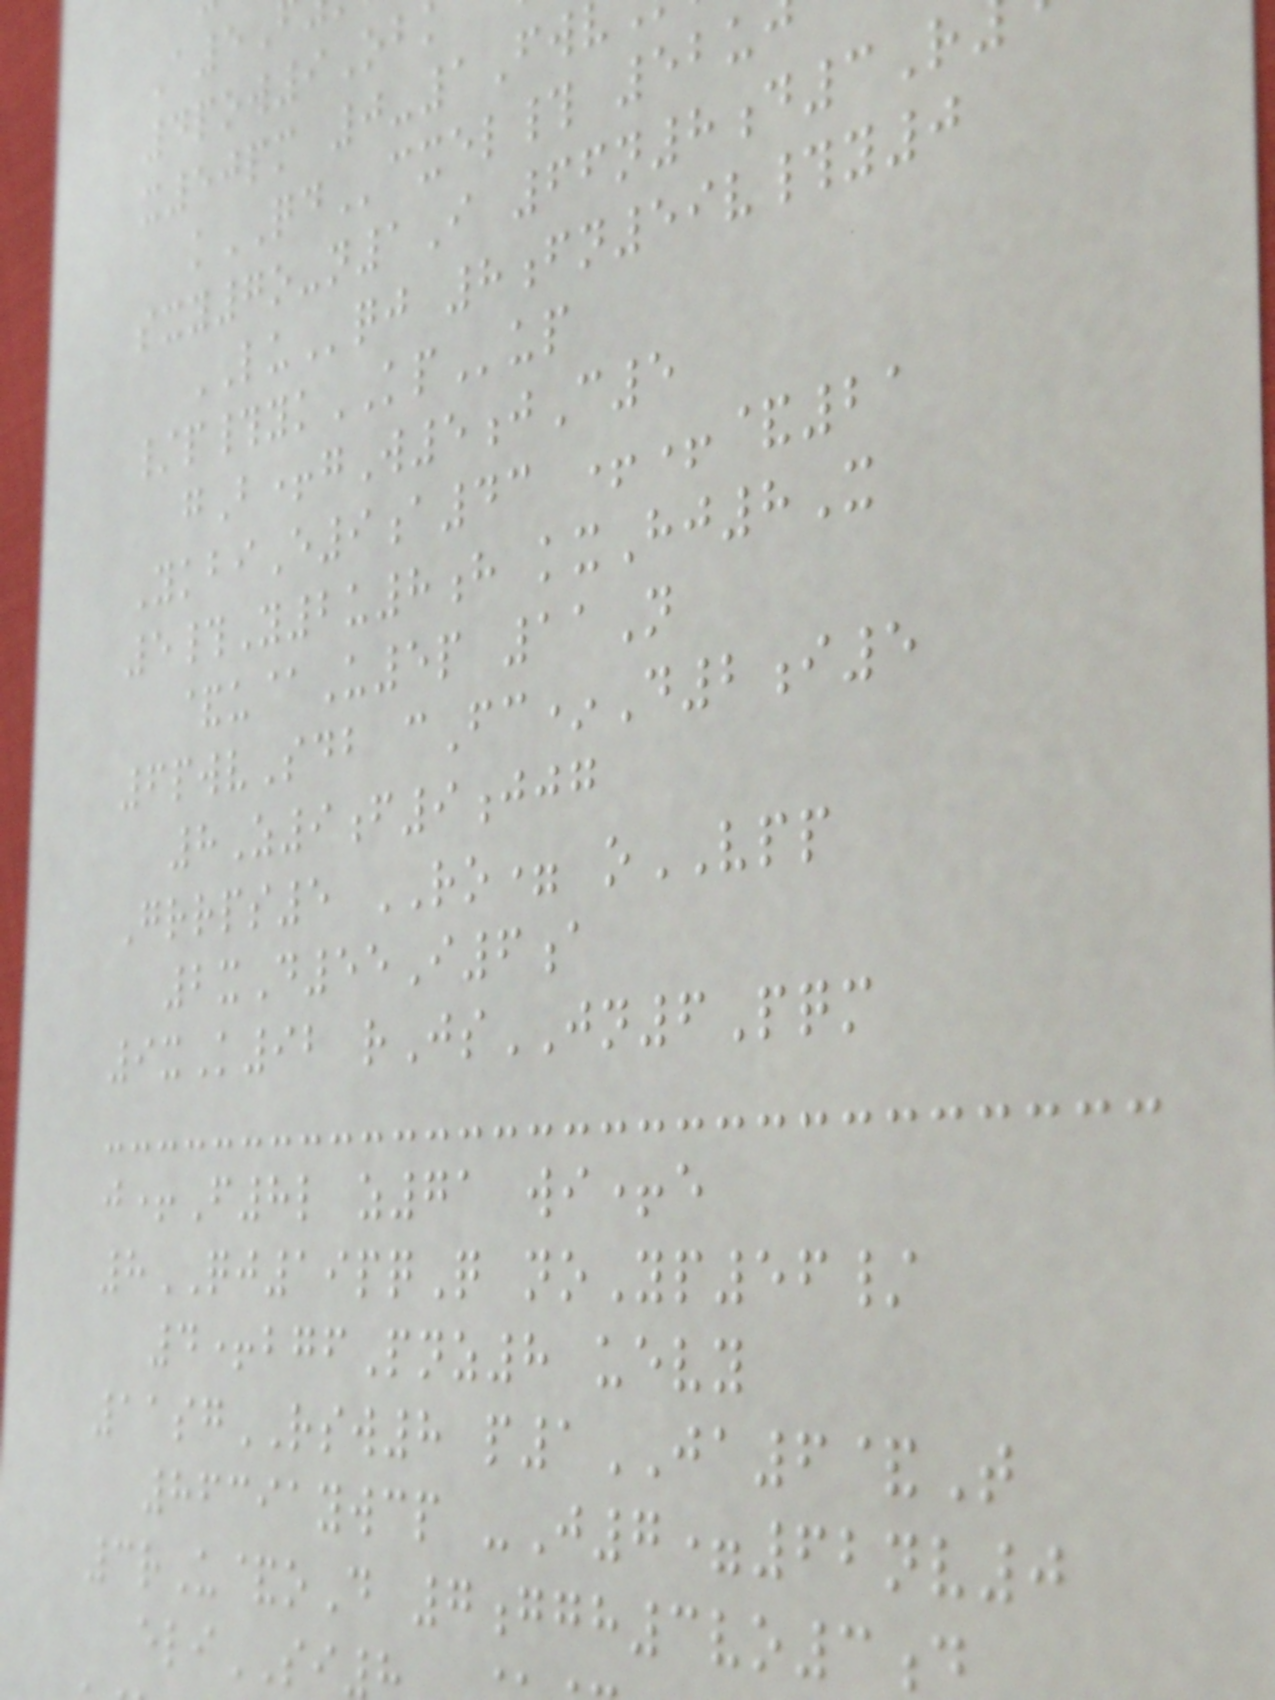4pow9Ob
x50pm 0-1Fw
kQDcxel# 52u
sxy7o-n1I 66n8d3R
LUqj 8fn59v#y0
/p#ykKPup
gB+gW5jC5
YkbiE9a43 ++&21
5#Y2u8h kxHj8X
&u@U5p 11N
6pwvSdb cFc*D2i5
8Z9f9jjg
Grrps5 RO= oVPP
2xD55I6a
9xK92 rJsJN6Pqm
j+F8l z71 wi+e
8QJ19pqQ noYp56/
4+bgfPnz8 uevy
11sgRSW8 p1JA6&T
86391ywcp -J7=62nv0
3rU&oD 7ggh3vo3d
eliSI
